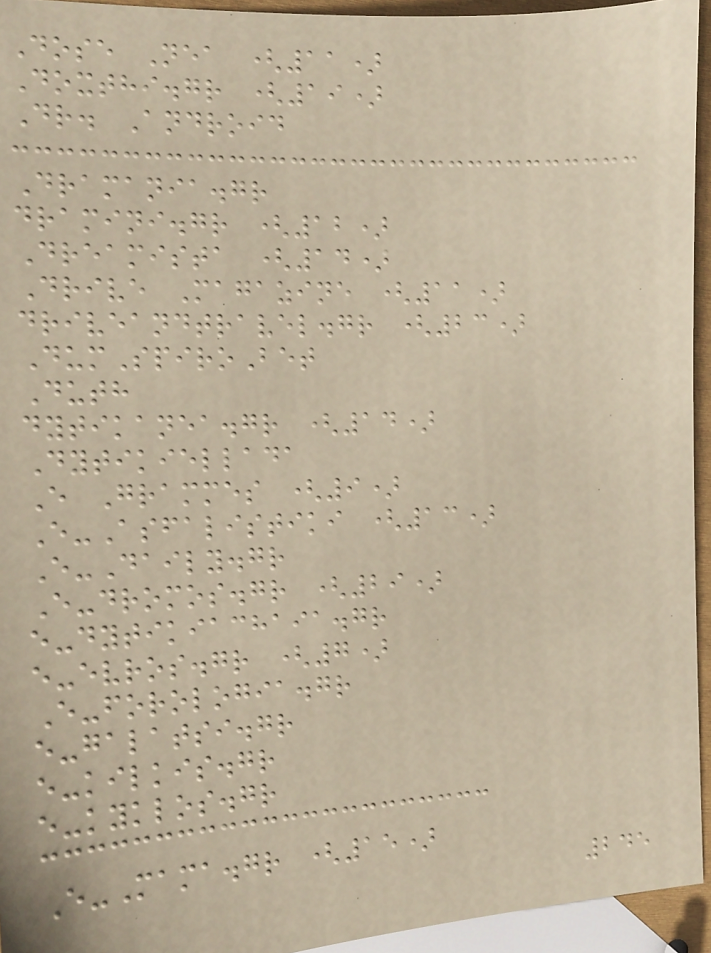Dose Nea (11)
Doxthi.gr (19)
Dr. Android
Dramania.gr
dramini.gr (12)
Dreamista (14)
Drive Magazine (11)
driveandtravel.gr (23)
DumSpiroBet
Duth
dytikanea.gr (14)
Dytikiellada
E Grammes (9)
E-Asfalistiki (13)
E-Daily.gr
E-dromos.gr (29)
e-dytikiachaia.gr
e-evros.gr (7)
E-forologia.gr
e-galatsi.gr
e-kilkis.gr
e-kyklos.gr
E-Mama.gr (15)
245
